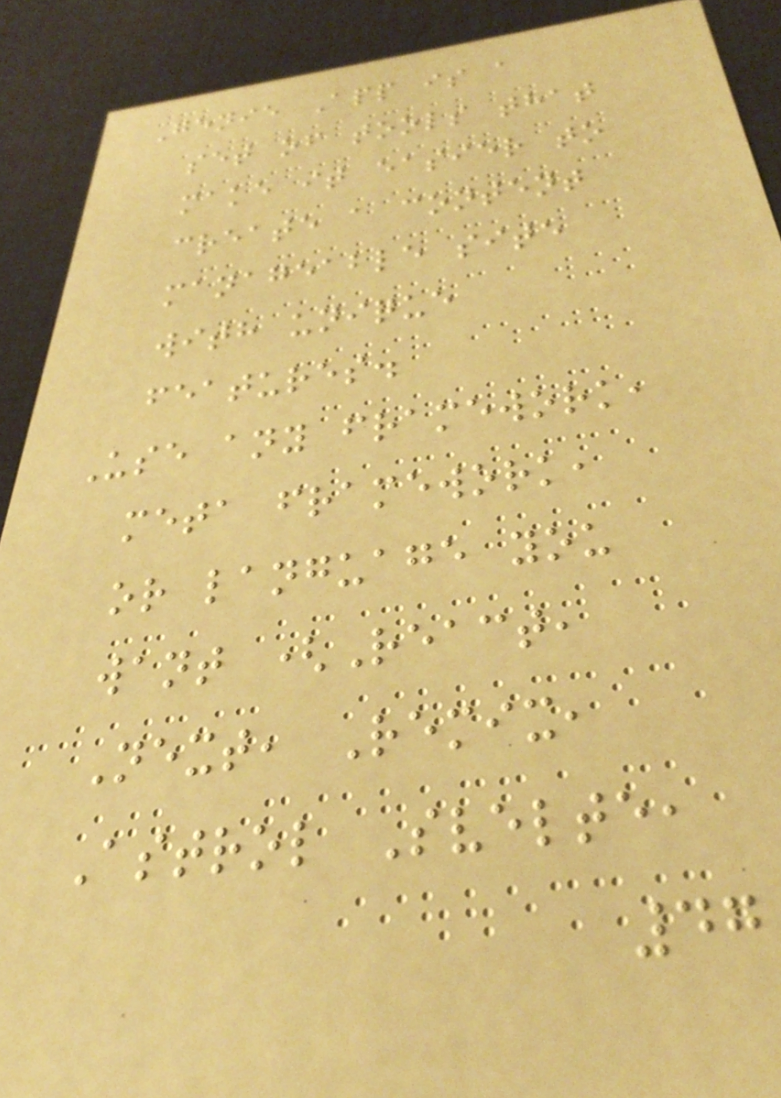Genie App is a
set of tools that
make it easier to
create a content
manageable site
with unique
features.
Use any framework,
meta framework,
or language you
want (React,
Next, Remix,
Astrol Svelte,
47
